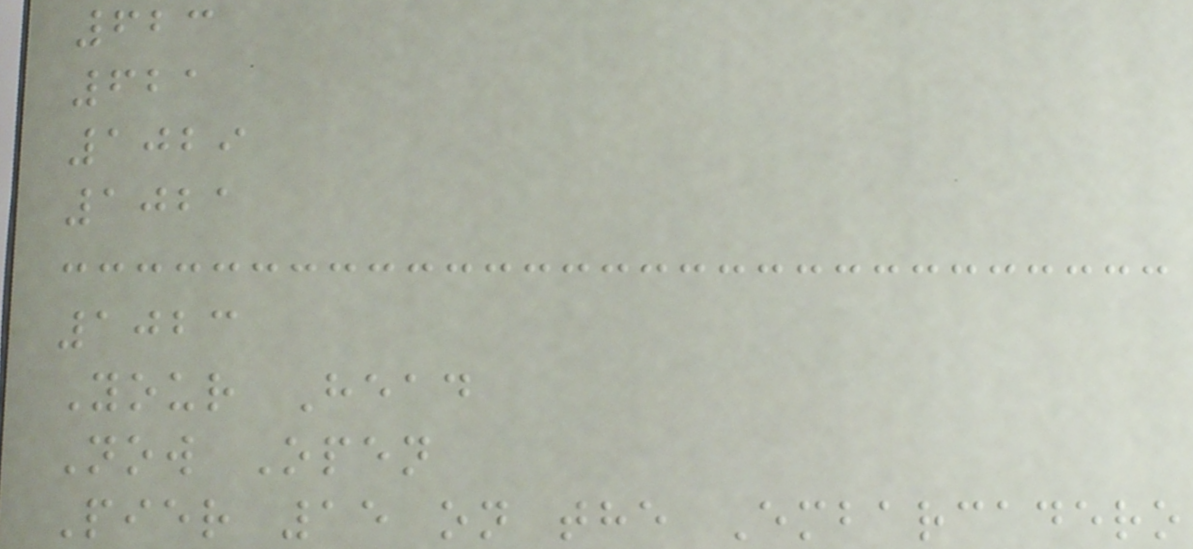623
621
1029
1021
1023
Your Head
Now Open
Pier 15 on the Embarcadero
